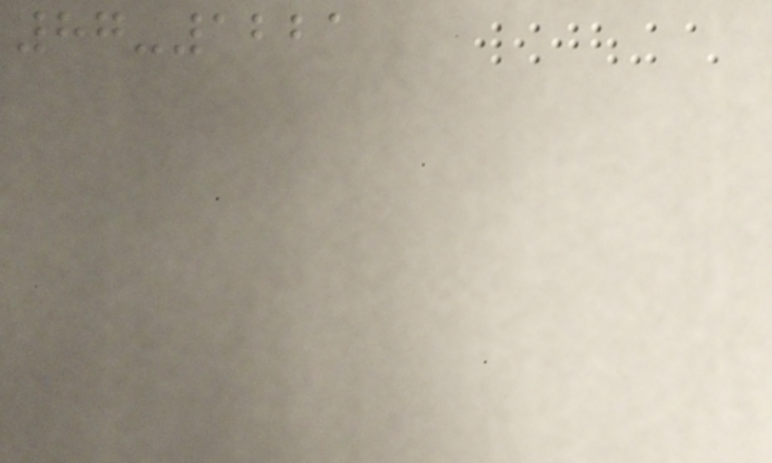87-1221
